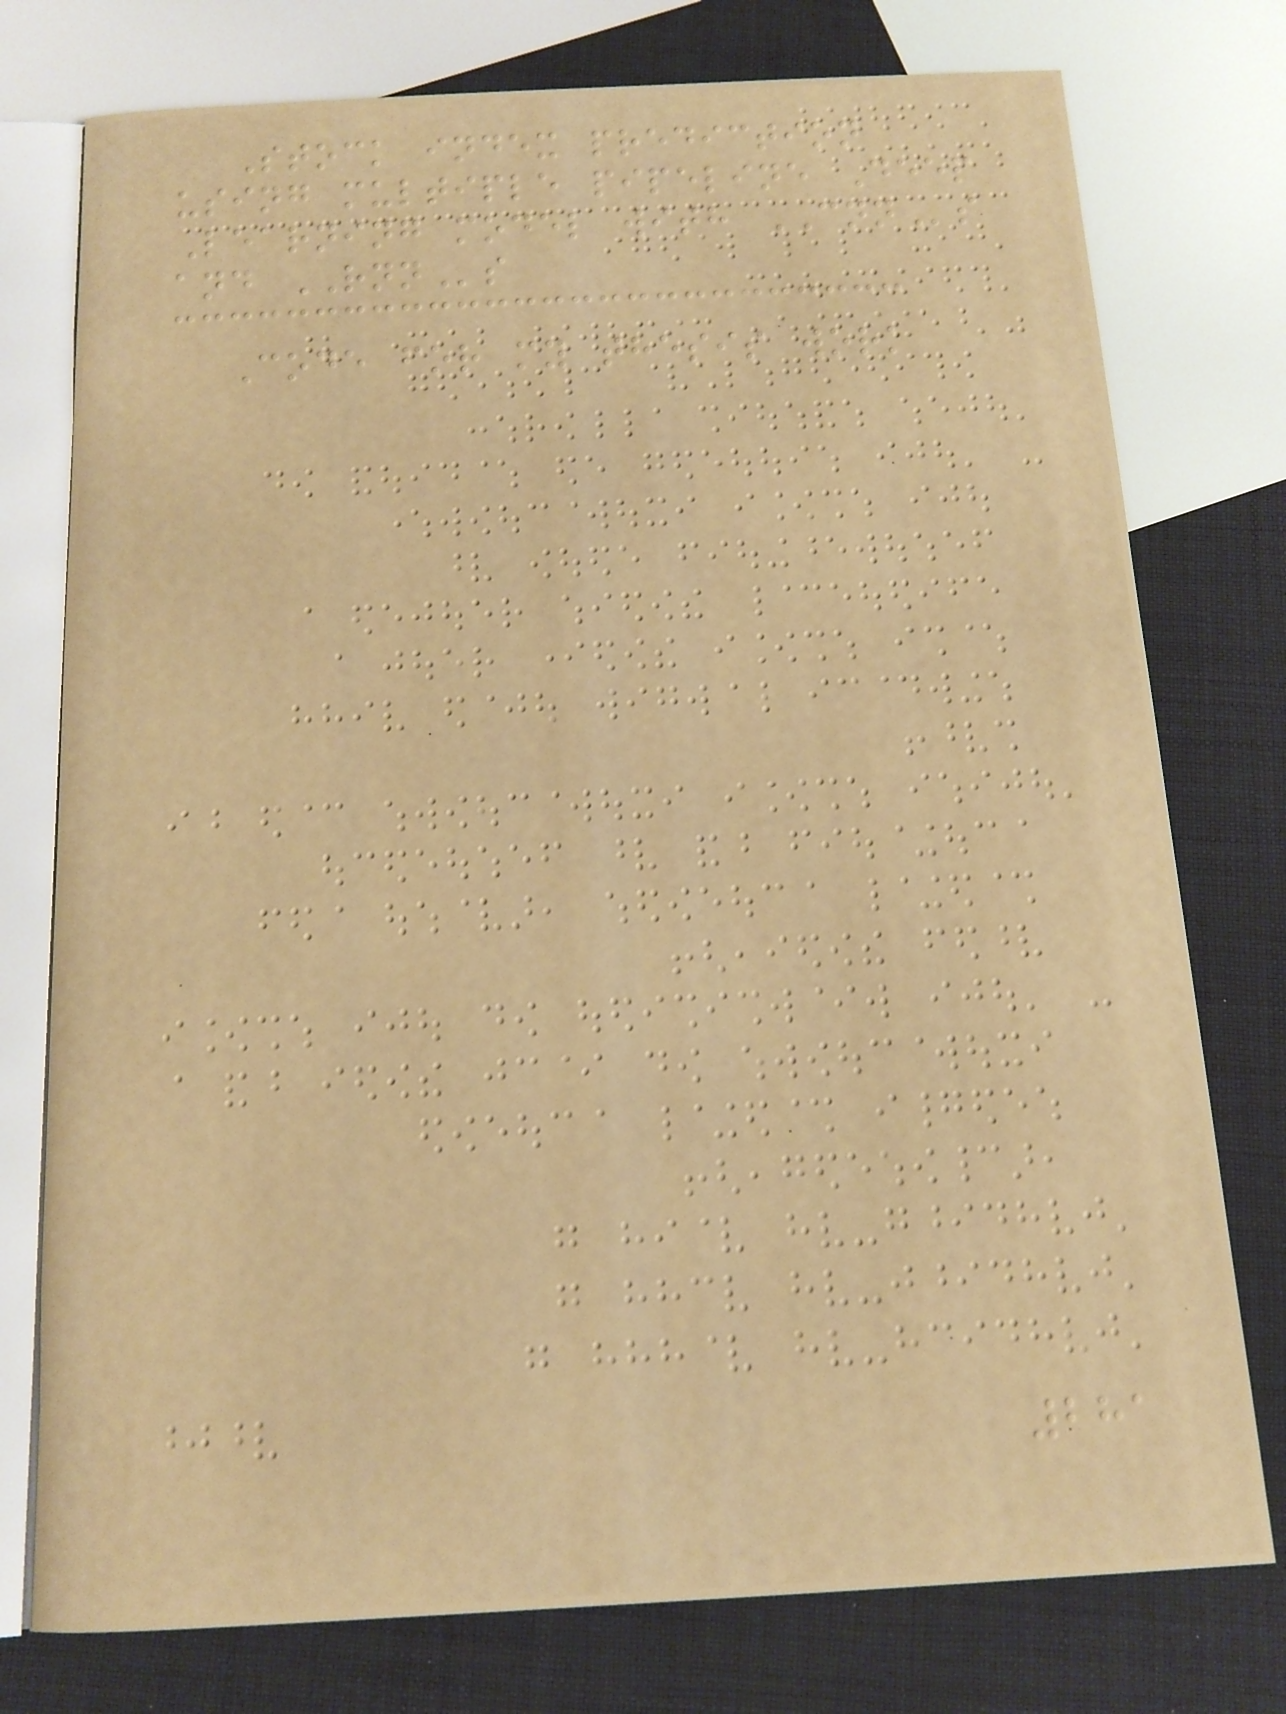Stock index prediction
using multiple pipeline Deep
Learning model with CNNs
and RNNs
Code for my thesis work
281
